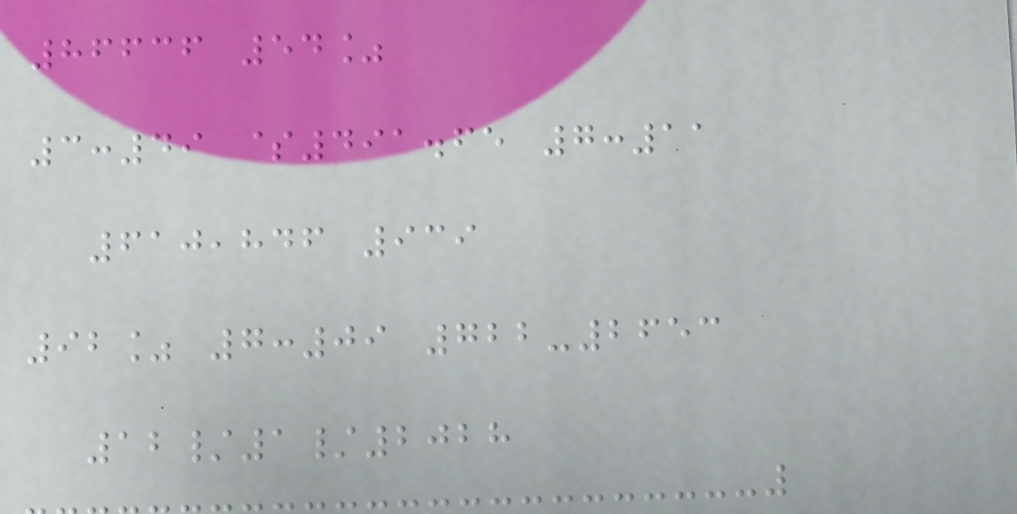86636 54%
3:49 $491.65 7:11
610,846 939
92% 7:09 722-2653
12/1/2028
